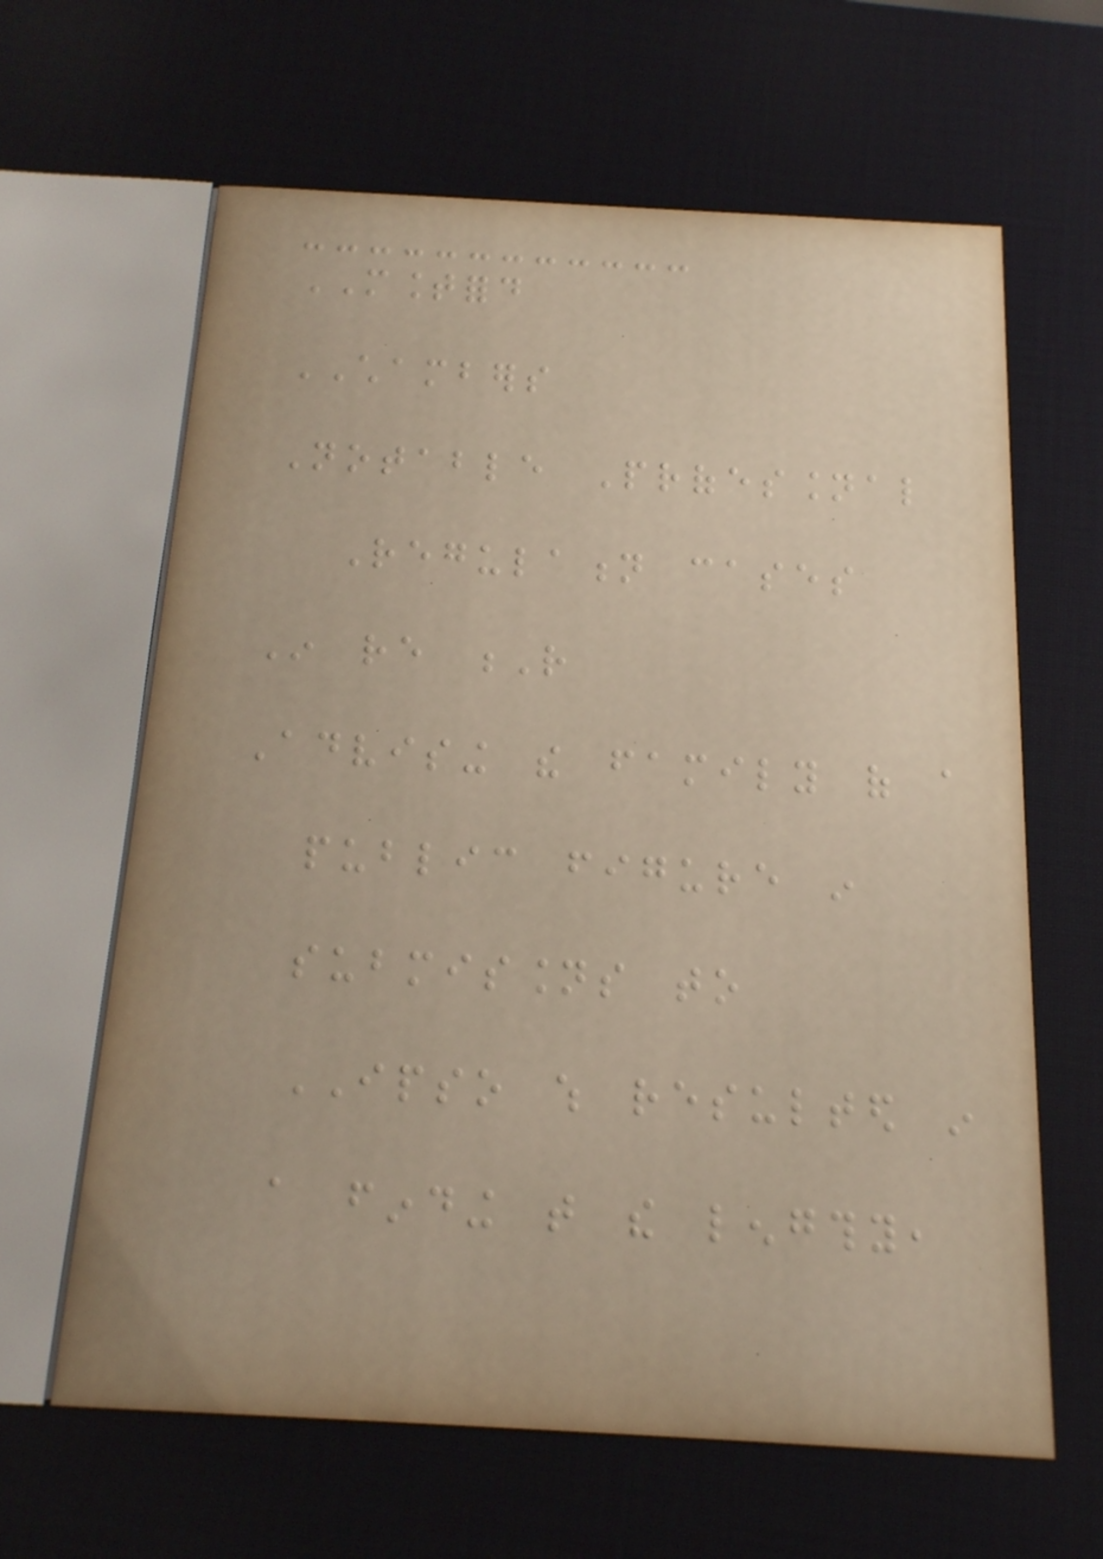MOUNTFORD
CHAMBERS
Notable Professional
Regulation cases
In re R
Advising the family of a
public figure in
submissions to
IPSO which resulted in
a finding that the lengthy,
